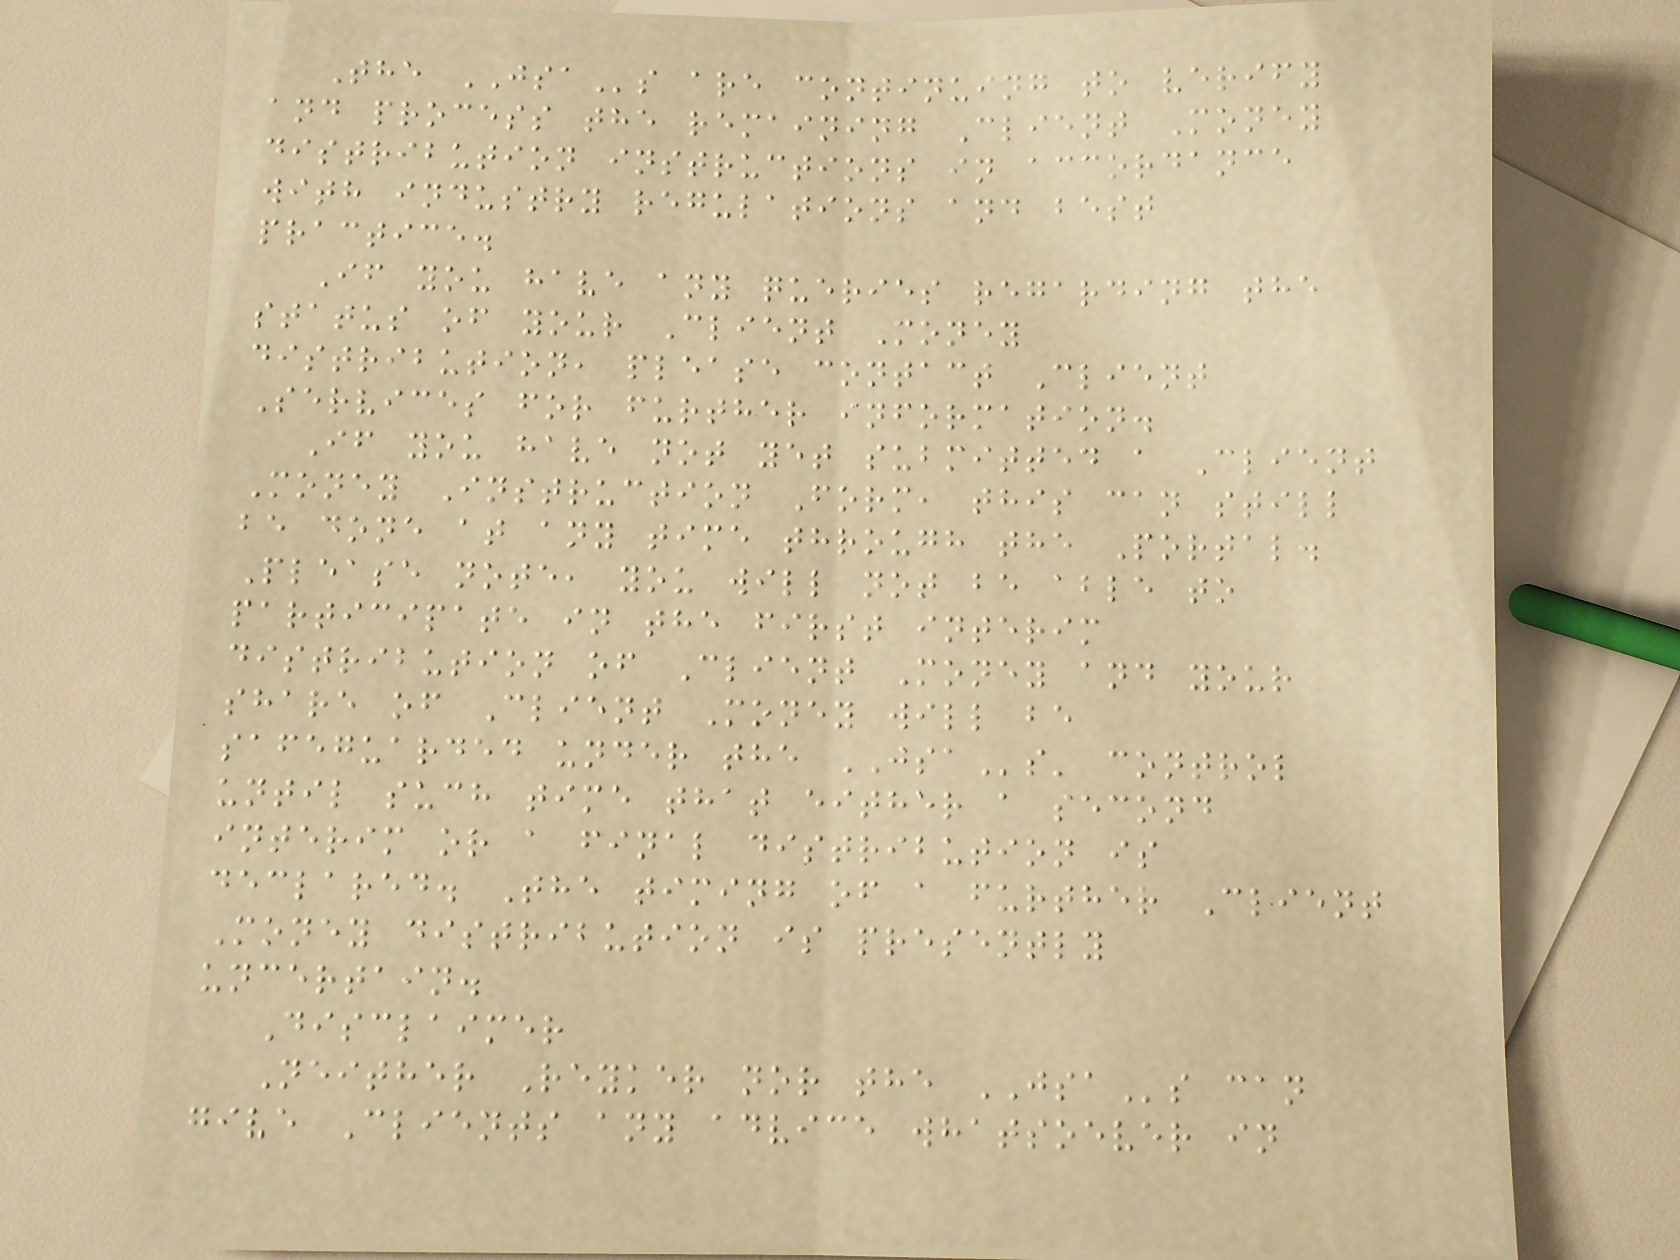The JSAs are continuing to verify
and process the remaining Client Money
distribution instructions in accordance
with industry regulations and best
practice.
If you have any queries regarding the
status of your Client Money
distribution, please contact Client
Services for further information.
If you have not yet submitted a Client
Money Instruction Form, this can still
be done at any time through the Portal.
Please note, you will not be able to
participate in the first interim
distribution of Client Money and your
share of Client Money will be
safeguarded under the JSAs' control
until such time that either a second
interim or a final distribution is
declared. The timing of a further Client
Money distribution is presently
uncertain.
Disclaimer
Neither Reyker nor the JSAs can
give Clients any advice whatsoever in
